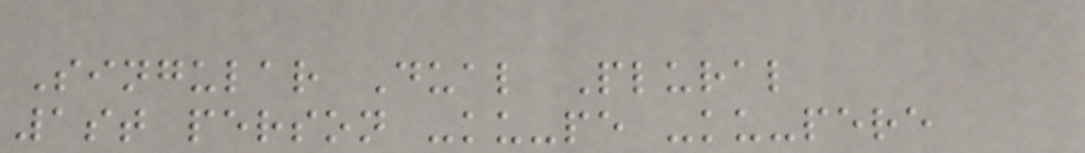Singular Dual Plural
1st person -ku-pe -ku-pere
